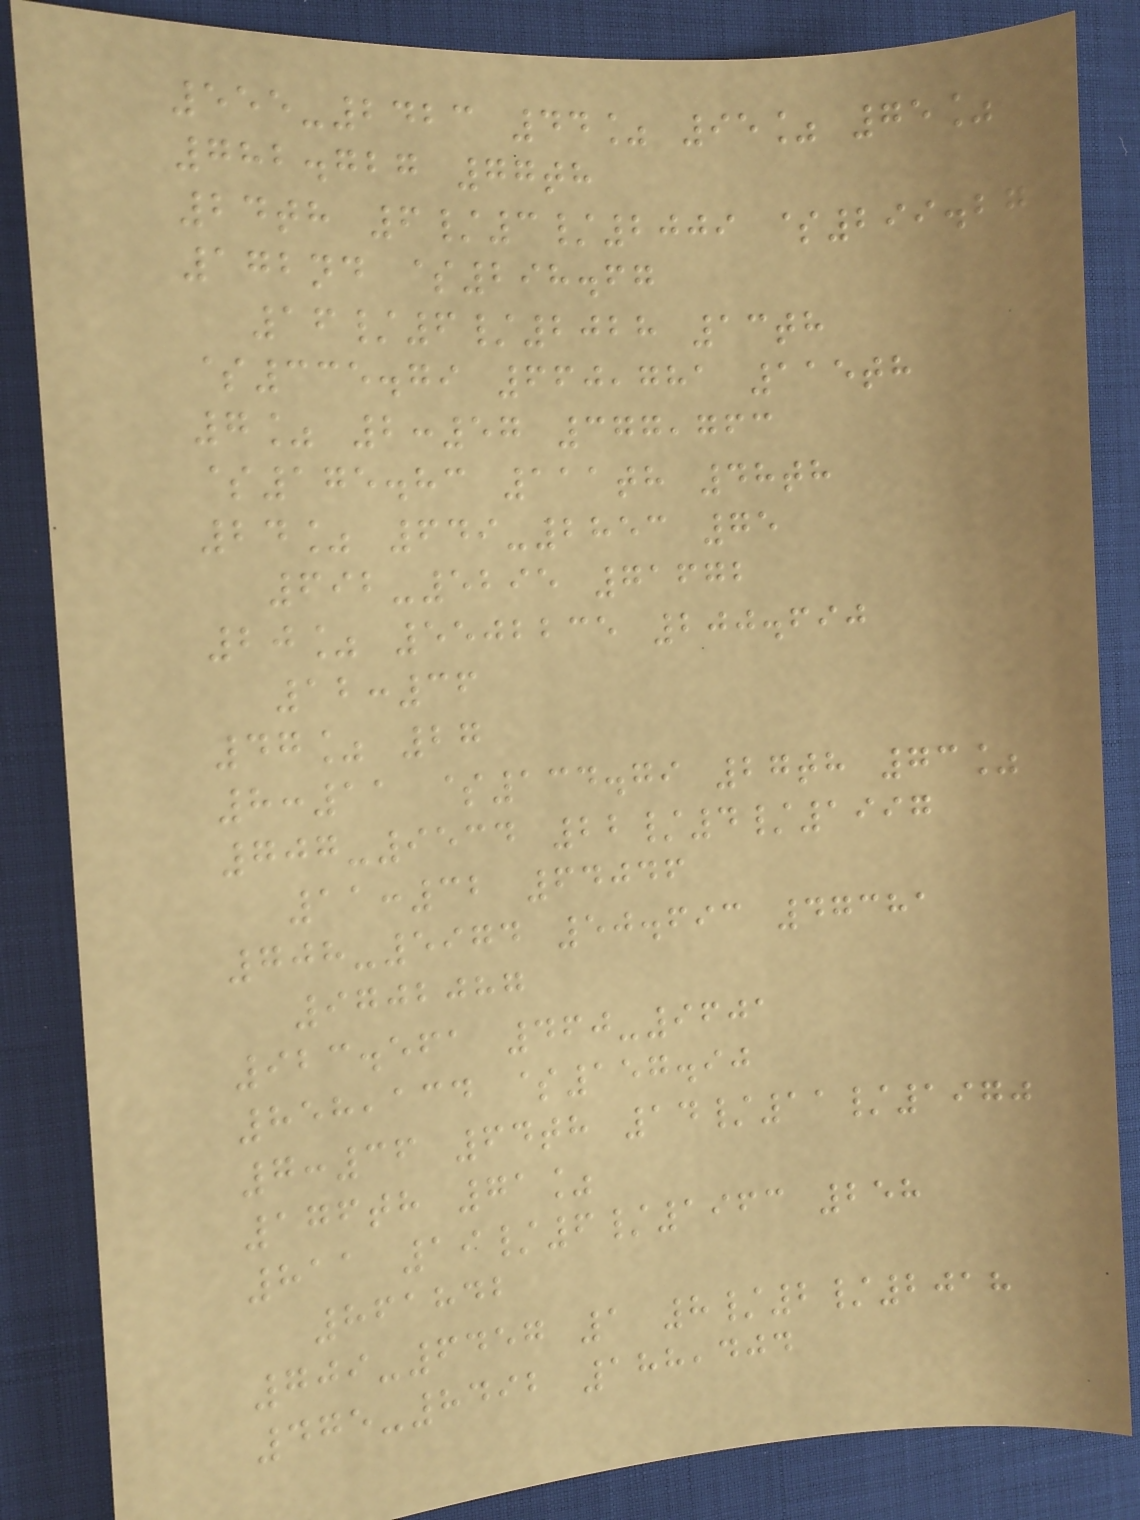555-2423 44% 95% 75%
782.727 77th
24th 6/3/2009 $299.27
172nd $298.67
16/6/2028 13th
$335.79 660,781 115th
7% 2:57 377,763
$175.83 111th 48th
24% 649-2853 75
692-5295 71672
20% 5502235 200.690
12:36
47% 27
8:11 $134.79 27th 73%
707-9534 22/4/1997
11:32 64046
708-5974 50.693 47381
9702087
923.561 460-9601
858,134 $157.90
7:36 64th 14/11/1970
176th 71%
811 19/6/1963 258
861842
709-6457 1 8/2/2018
475-8492 188,404
